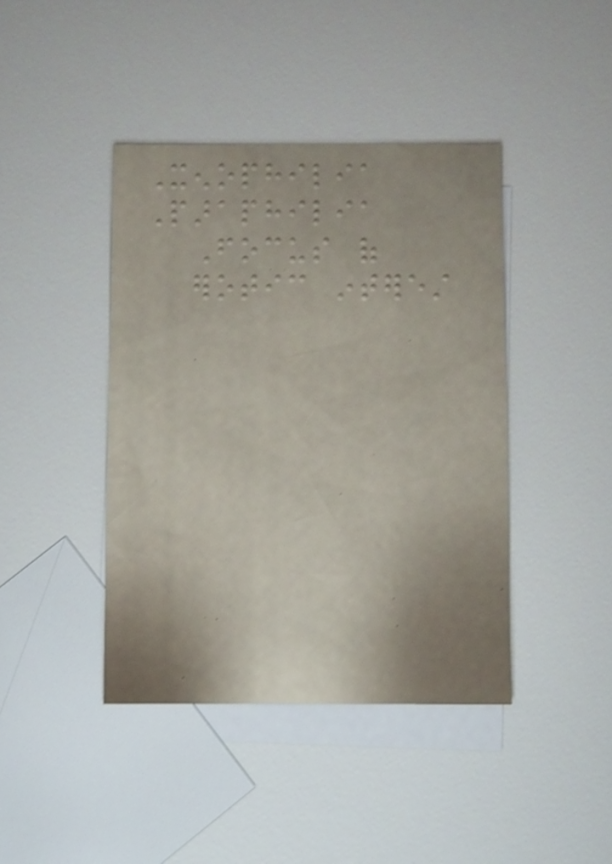Xenophilia
Paraphilia
Focus of
erotic interest
